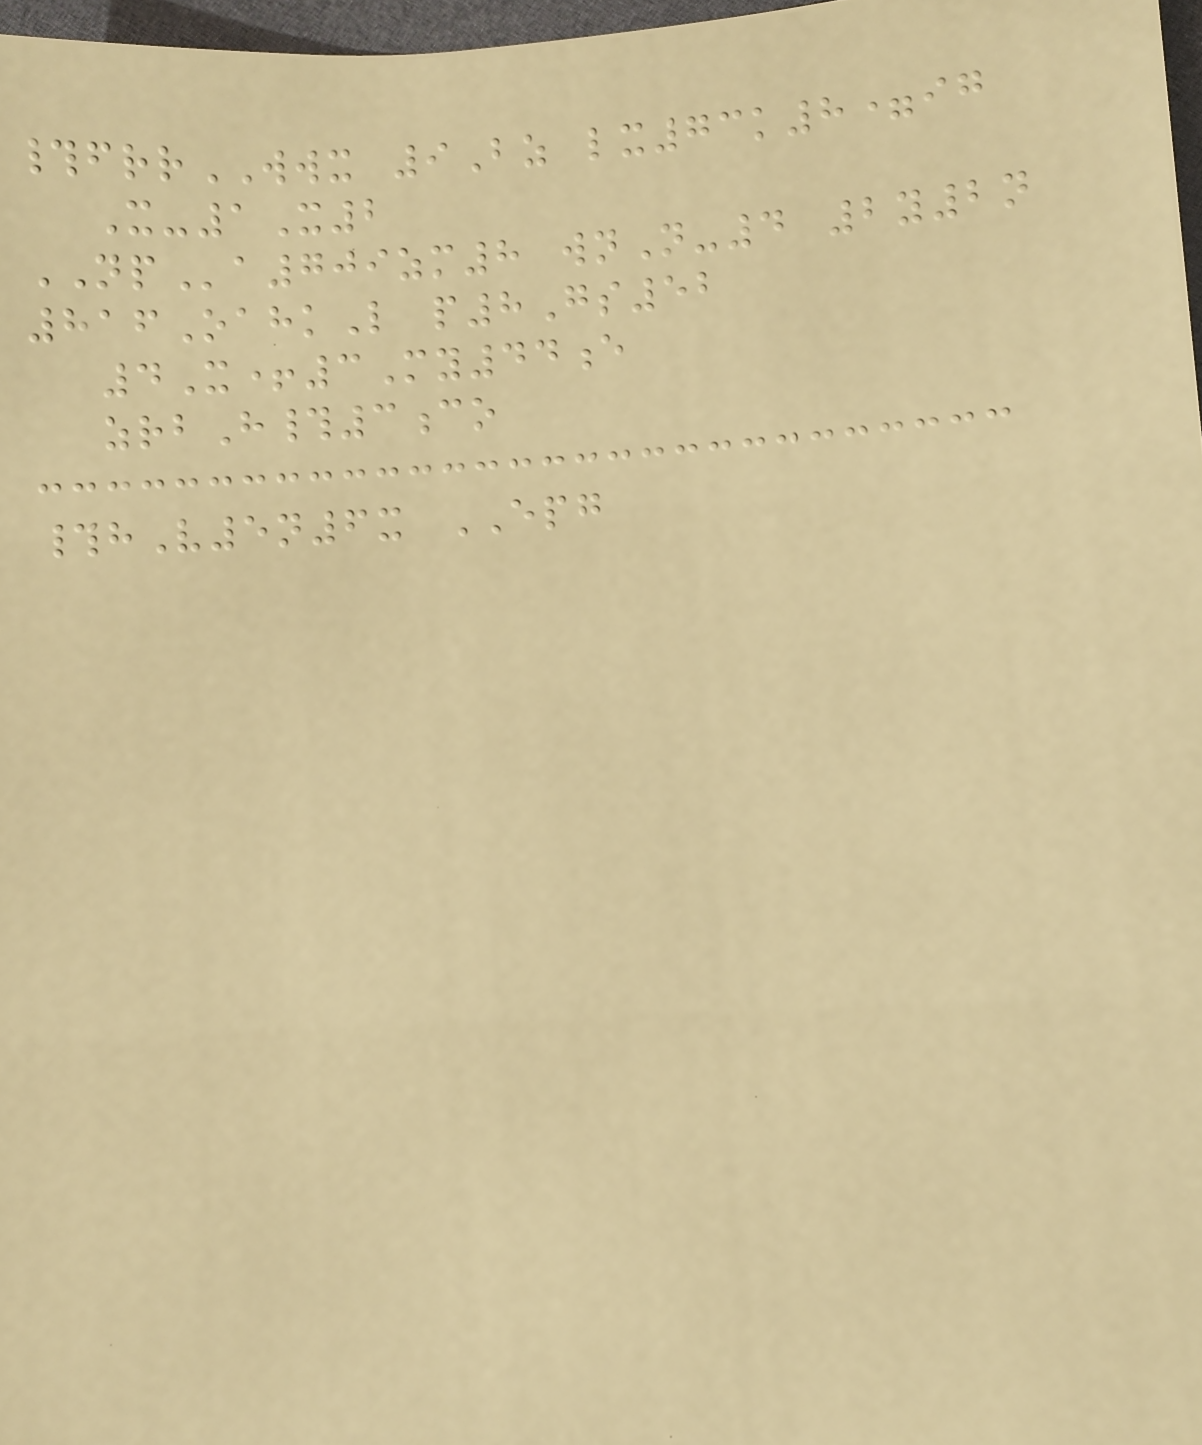#frrWWX 9Bz lx73k8=ig
X-1X2
NPa709zm8 wnN-4 2y2n
816OahkL p8Gs52
4X+3My44e
zrbH#3co
#hV5n6x EPG
